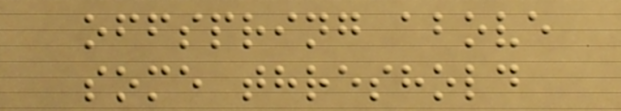offspring above
some threshold
